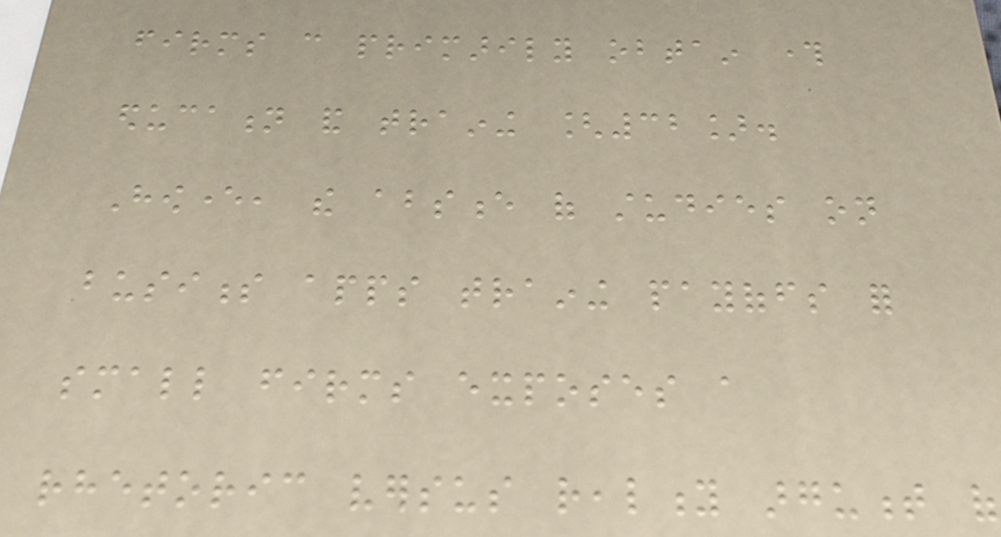firms can primarily obtain through
education and training [32].
However, the absence of studies on
business apps training payoffs for
small firms exposes a
rhetoric versus reality argument of
